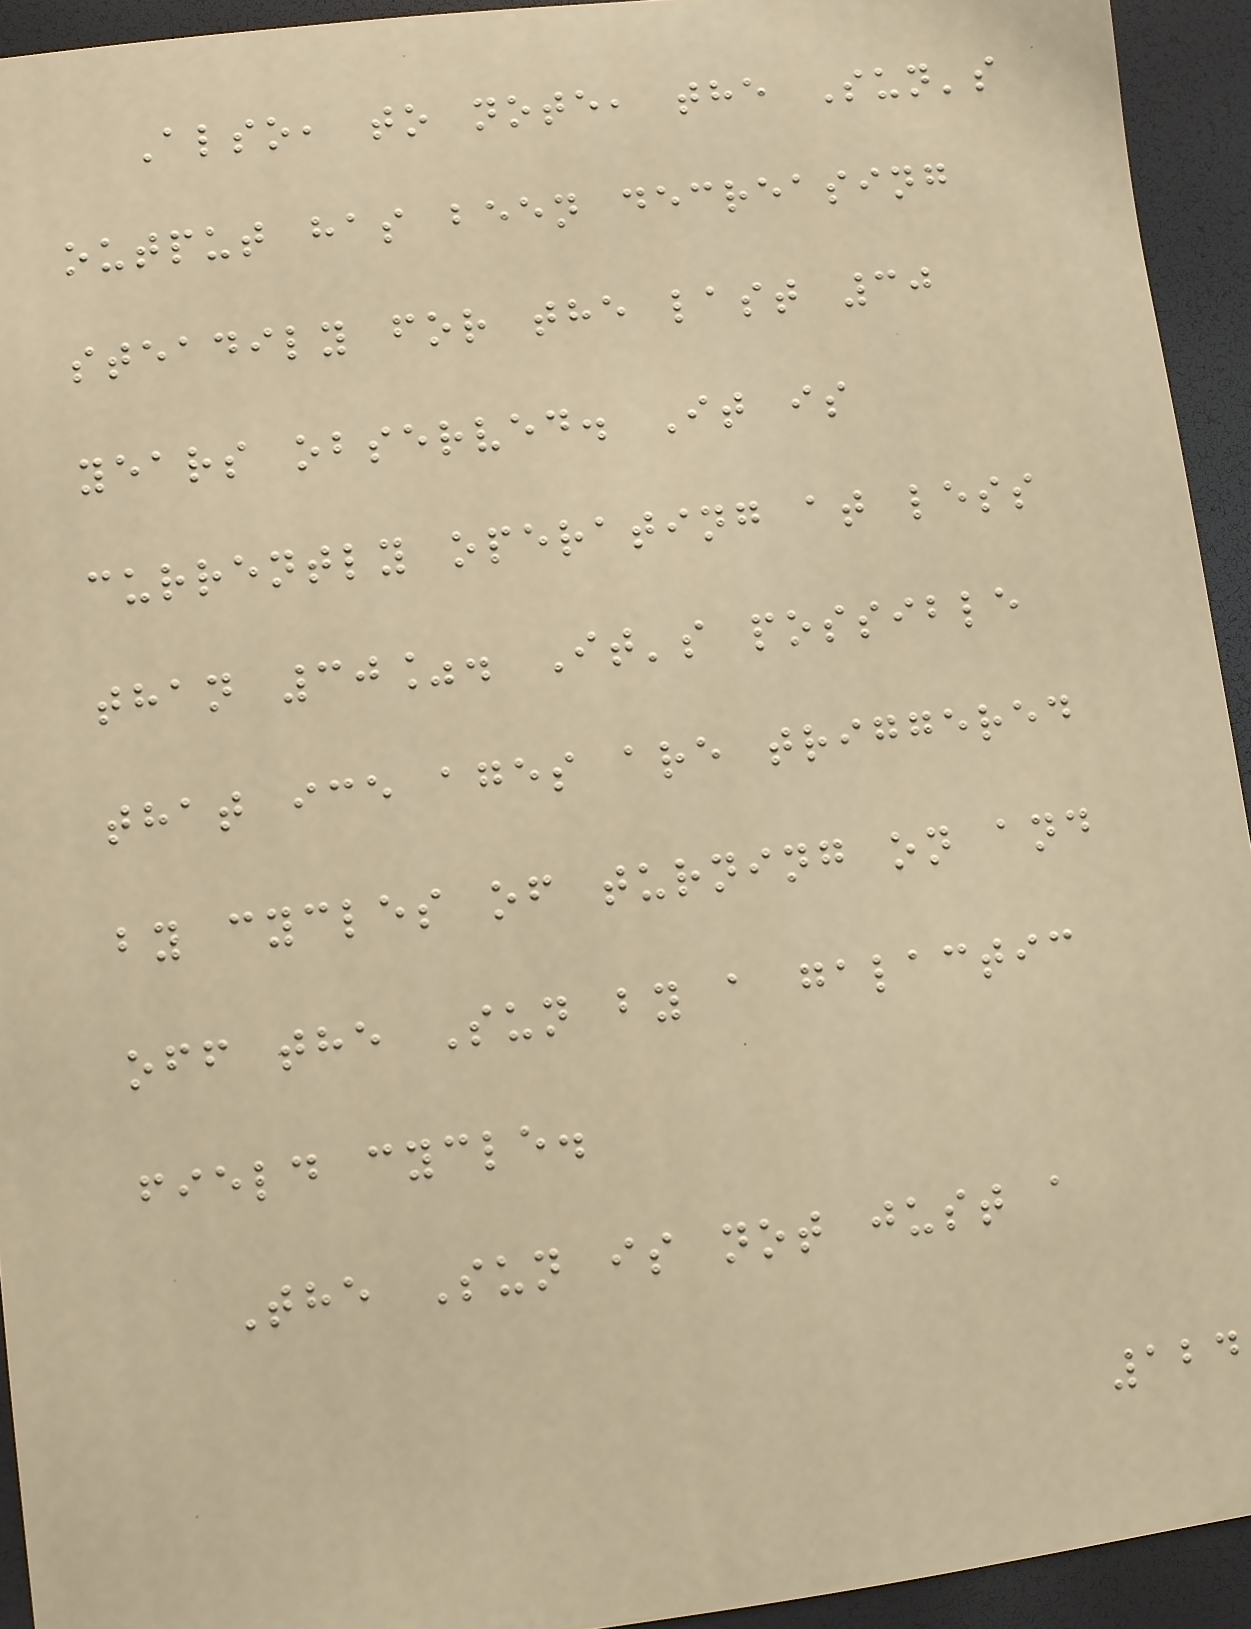Also, to note, the Sun's
output has been decreasing
steadily for the last 30
years observed. It is
currently operating at less
than 30%. It's possible
that ice ages are triggered
by cycles of turning on and
off the Sun by a galactic
field cycle.
The Sun is not just a
124
